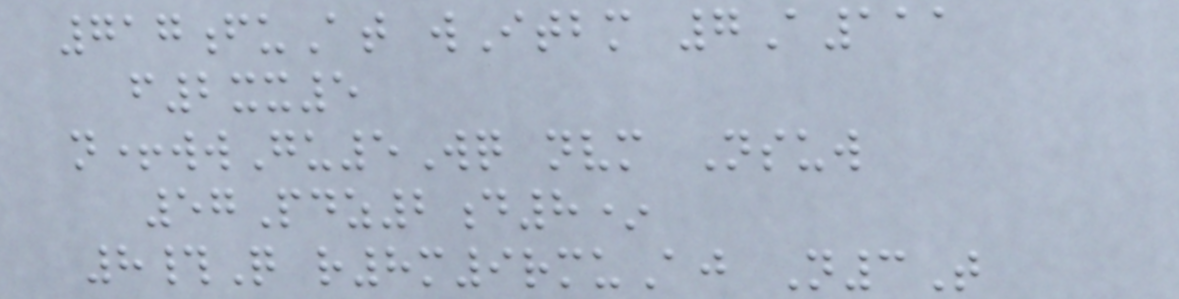717fuAt wItbm 7A111
f2xx5
n+wwGu5Wq nvm Nsuw
57Pdz2d8*
8#Q r8m9rmuAj N3T
